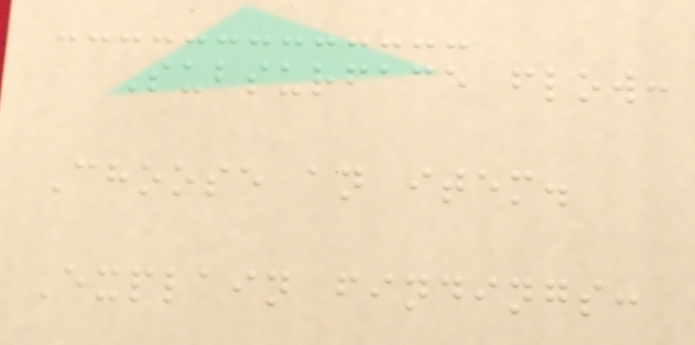Subsurface flow:
Choose an item.
Explain findings:
